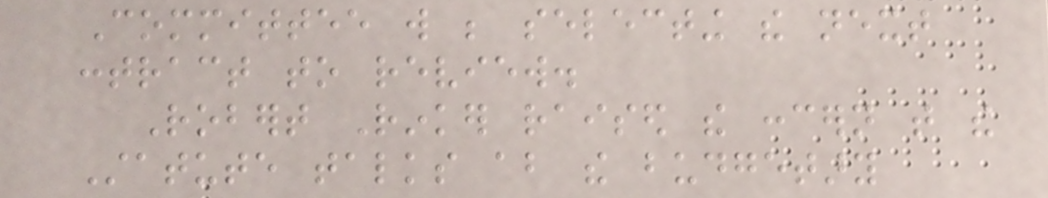Committee will be selecting the next
contract to review.
Robert Rinker raised the concern that the
Statute talks about the budgetary
